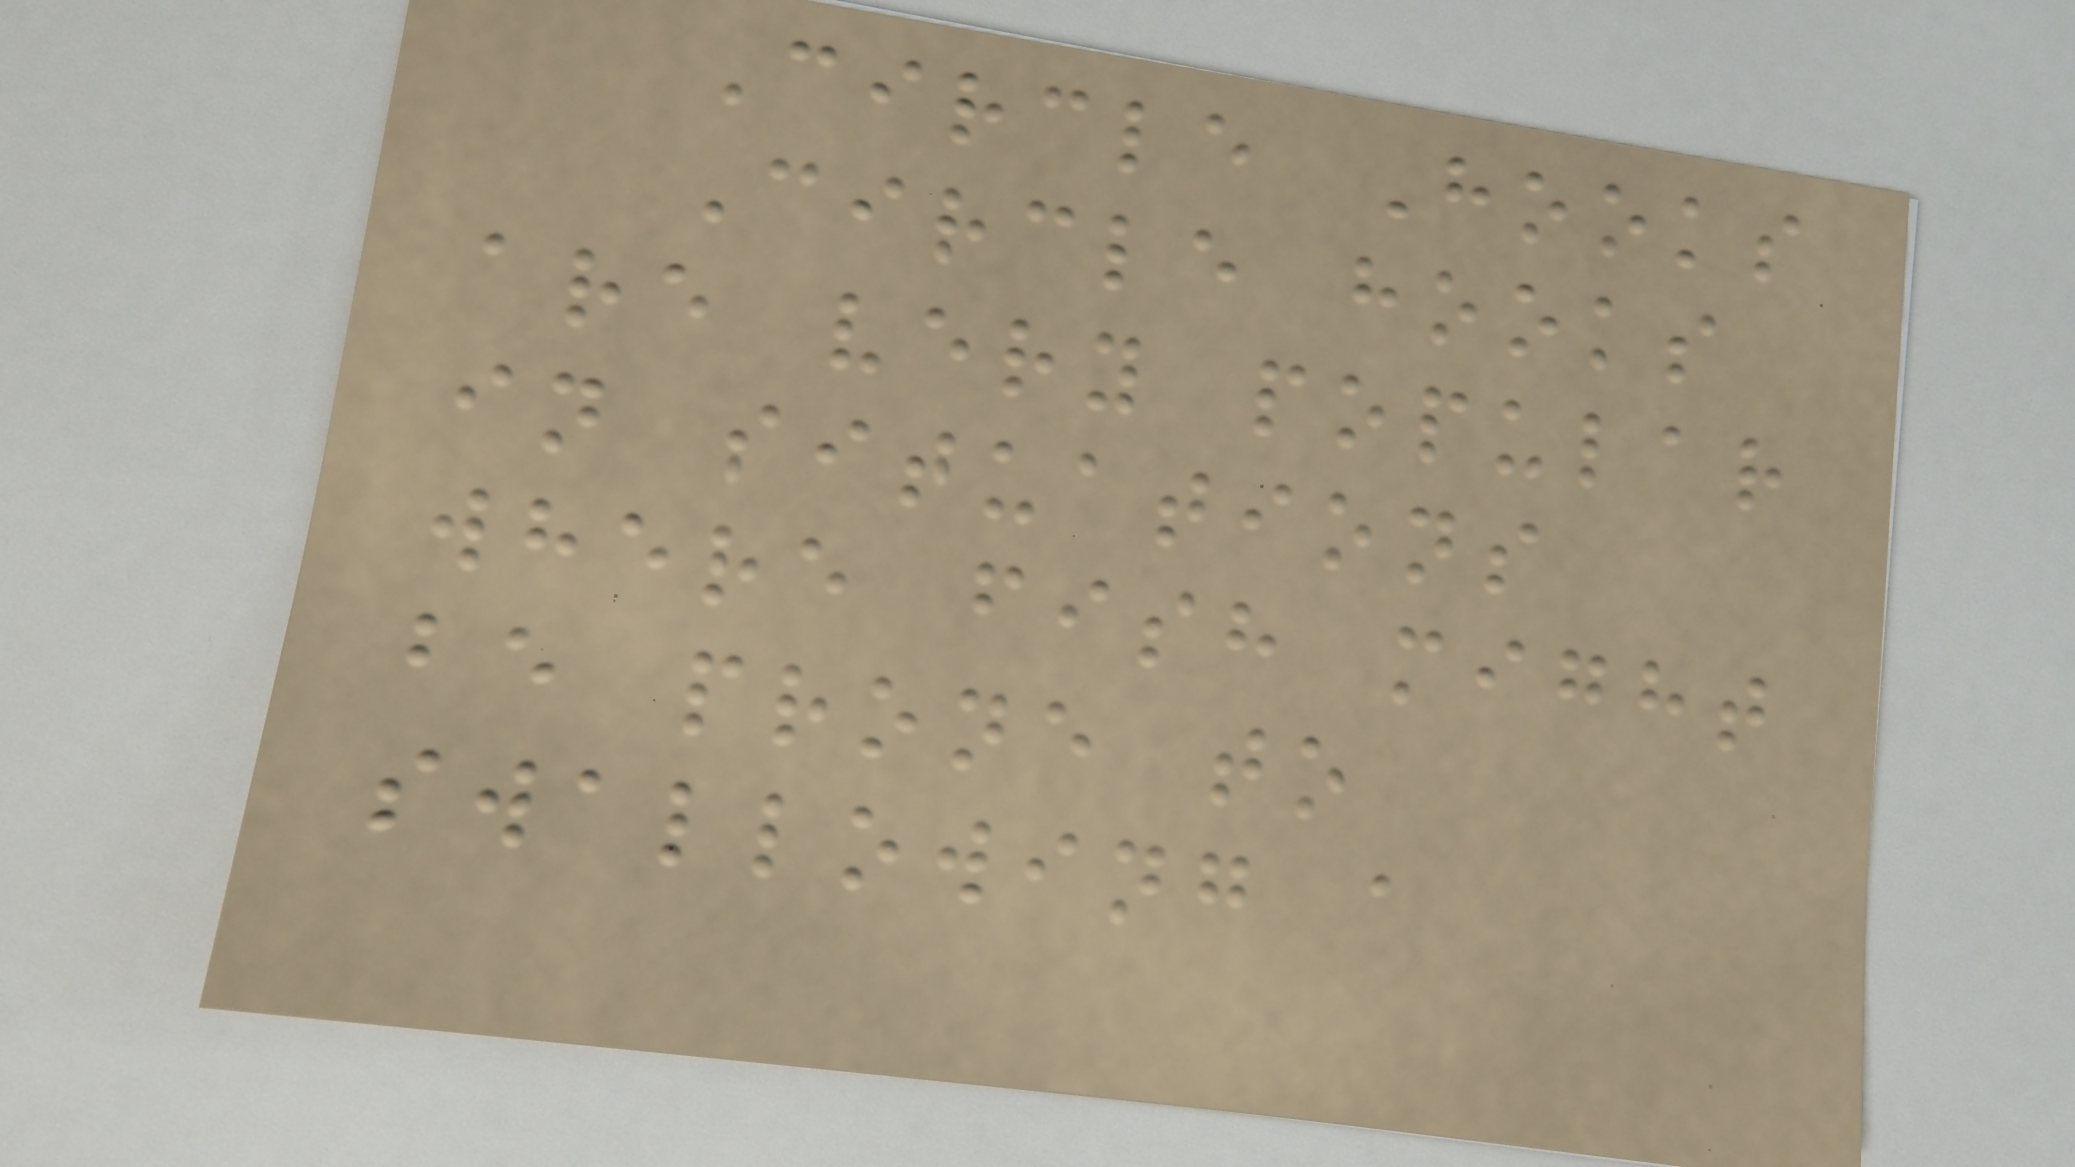Circle Hooks
Circle hooks
are very popular
in situations
where fish might
be prone to
swallowing a
